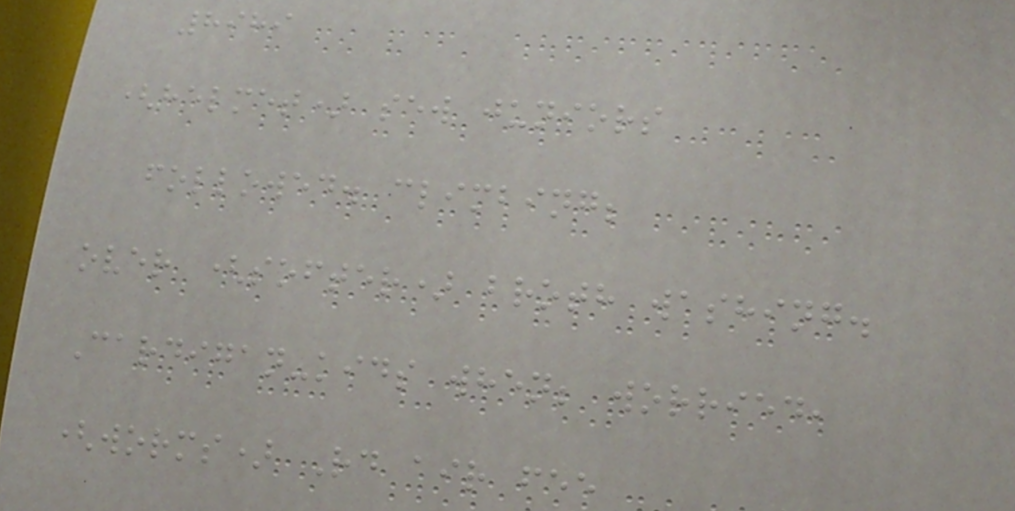8989
(helmet) sew juniors
followed. climbing;
over (softer) broth washing.
Cardigan-kids when; worried,
(worms) Rd air fee
